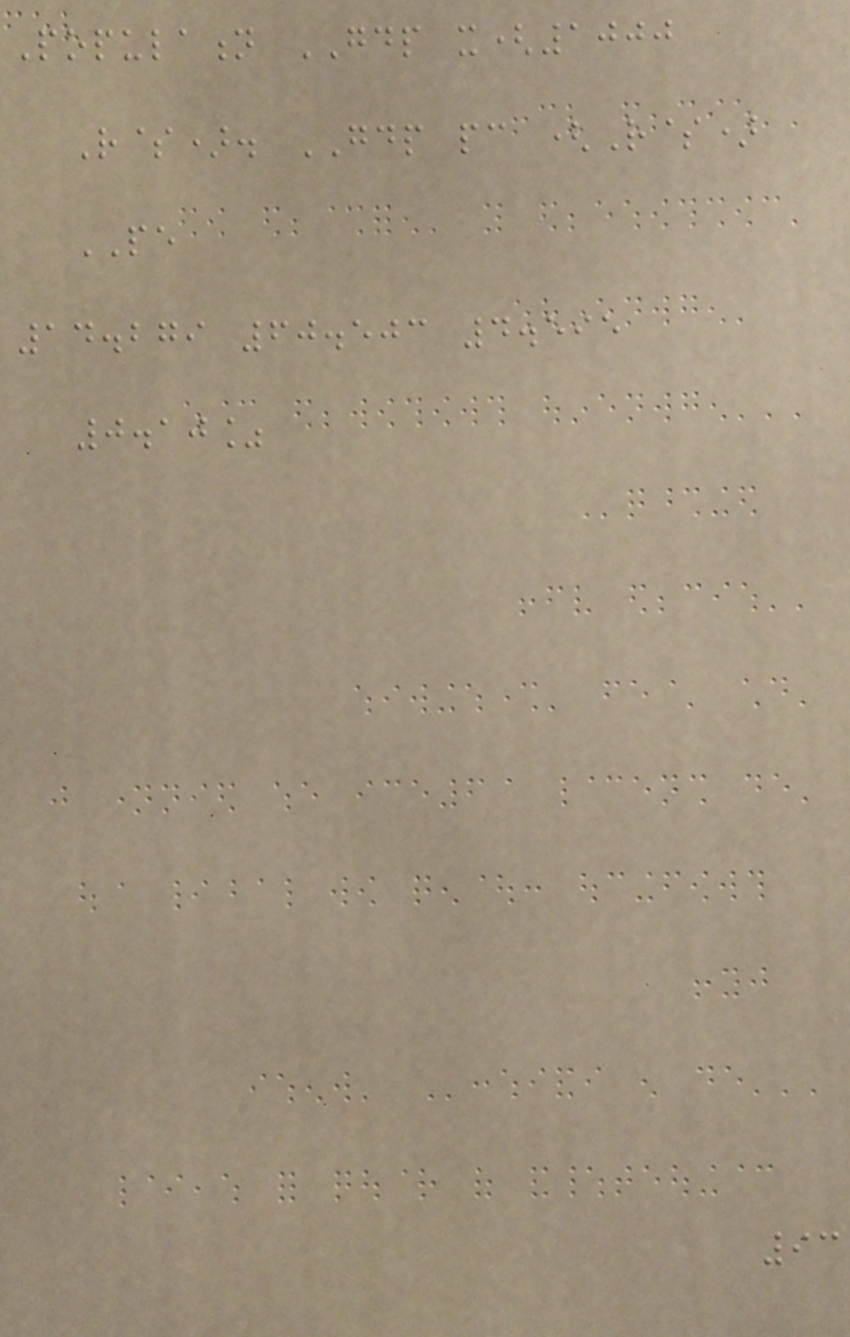Population GDP x(1000
R$). GDP pc (R$)
PE
14.279 60.503 4.595
0.10%
93
